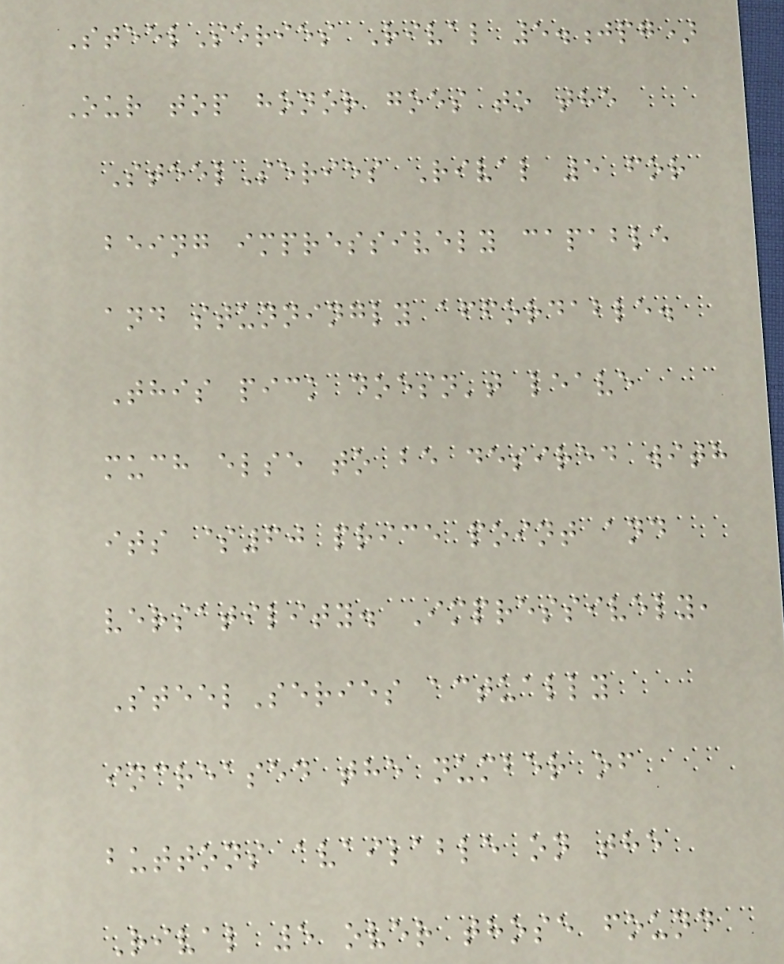SteelSeries Rival 5.jpg)
Our top honor goes to the
SteelSeries Rival 5 for
being impressively capable
and stunningly affordable.
This pick doesn't leave
much else to be desired with
its $60 price point and
versatility. Impressively,
SteelSeries actually
increased the number of
buttons available on the
Rival 5 over those found
